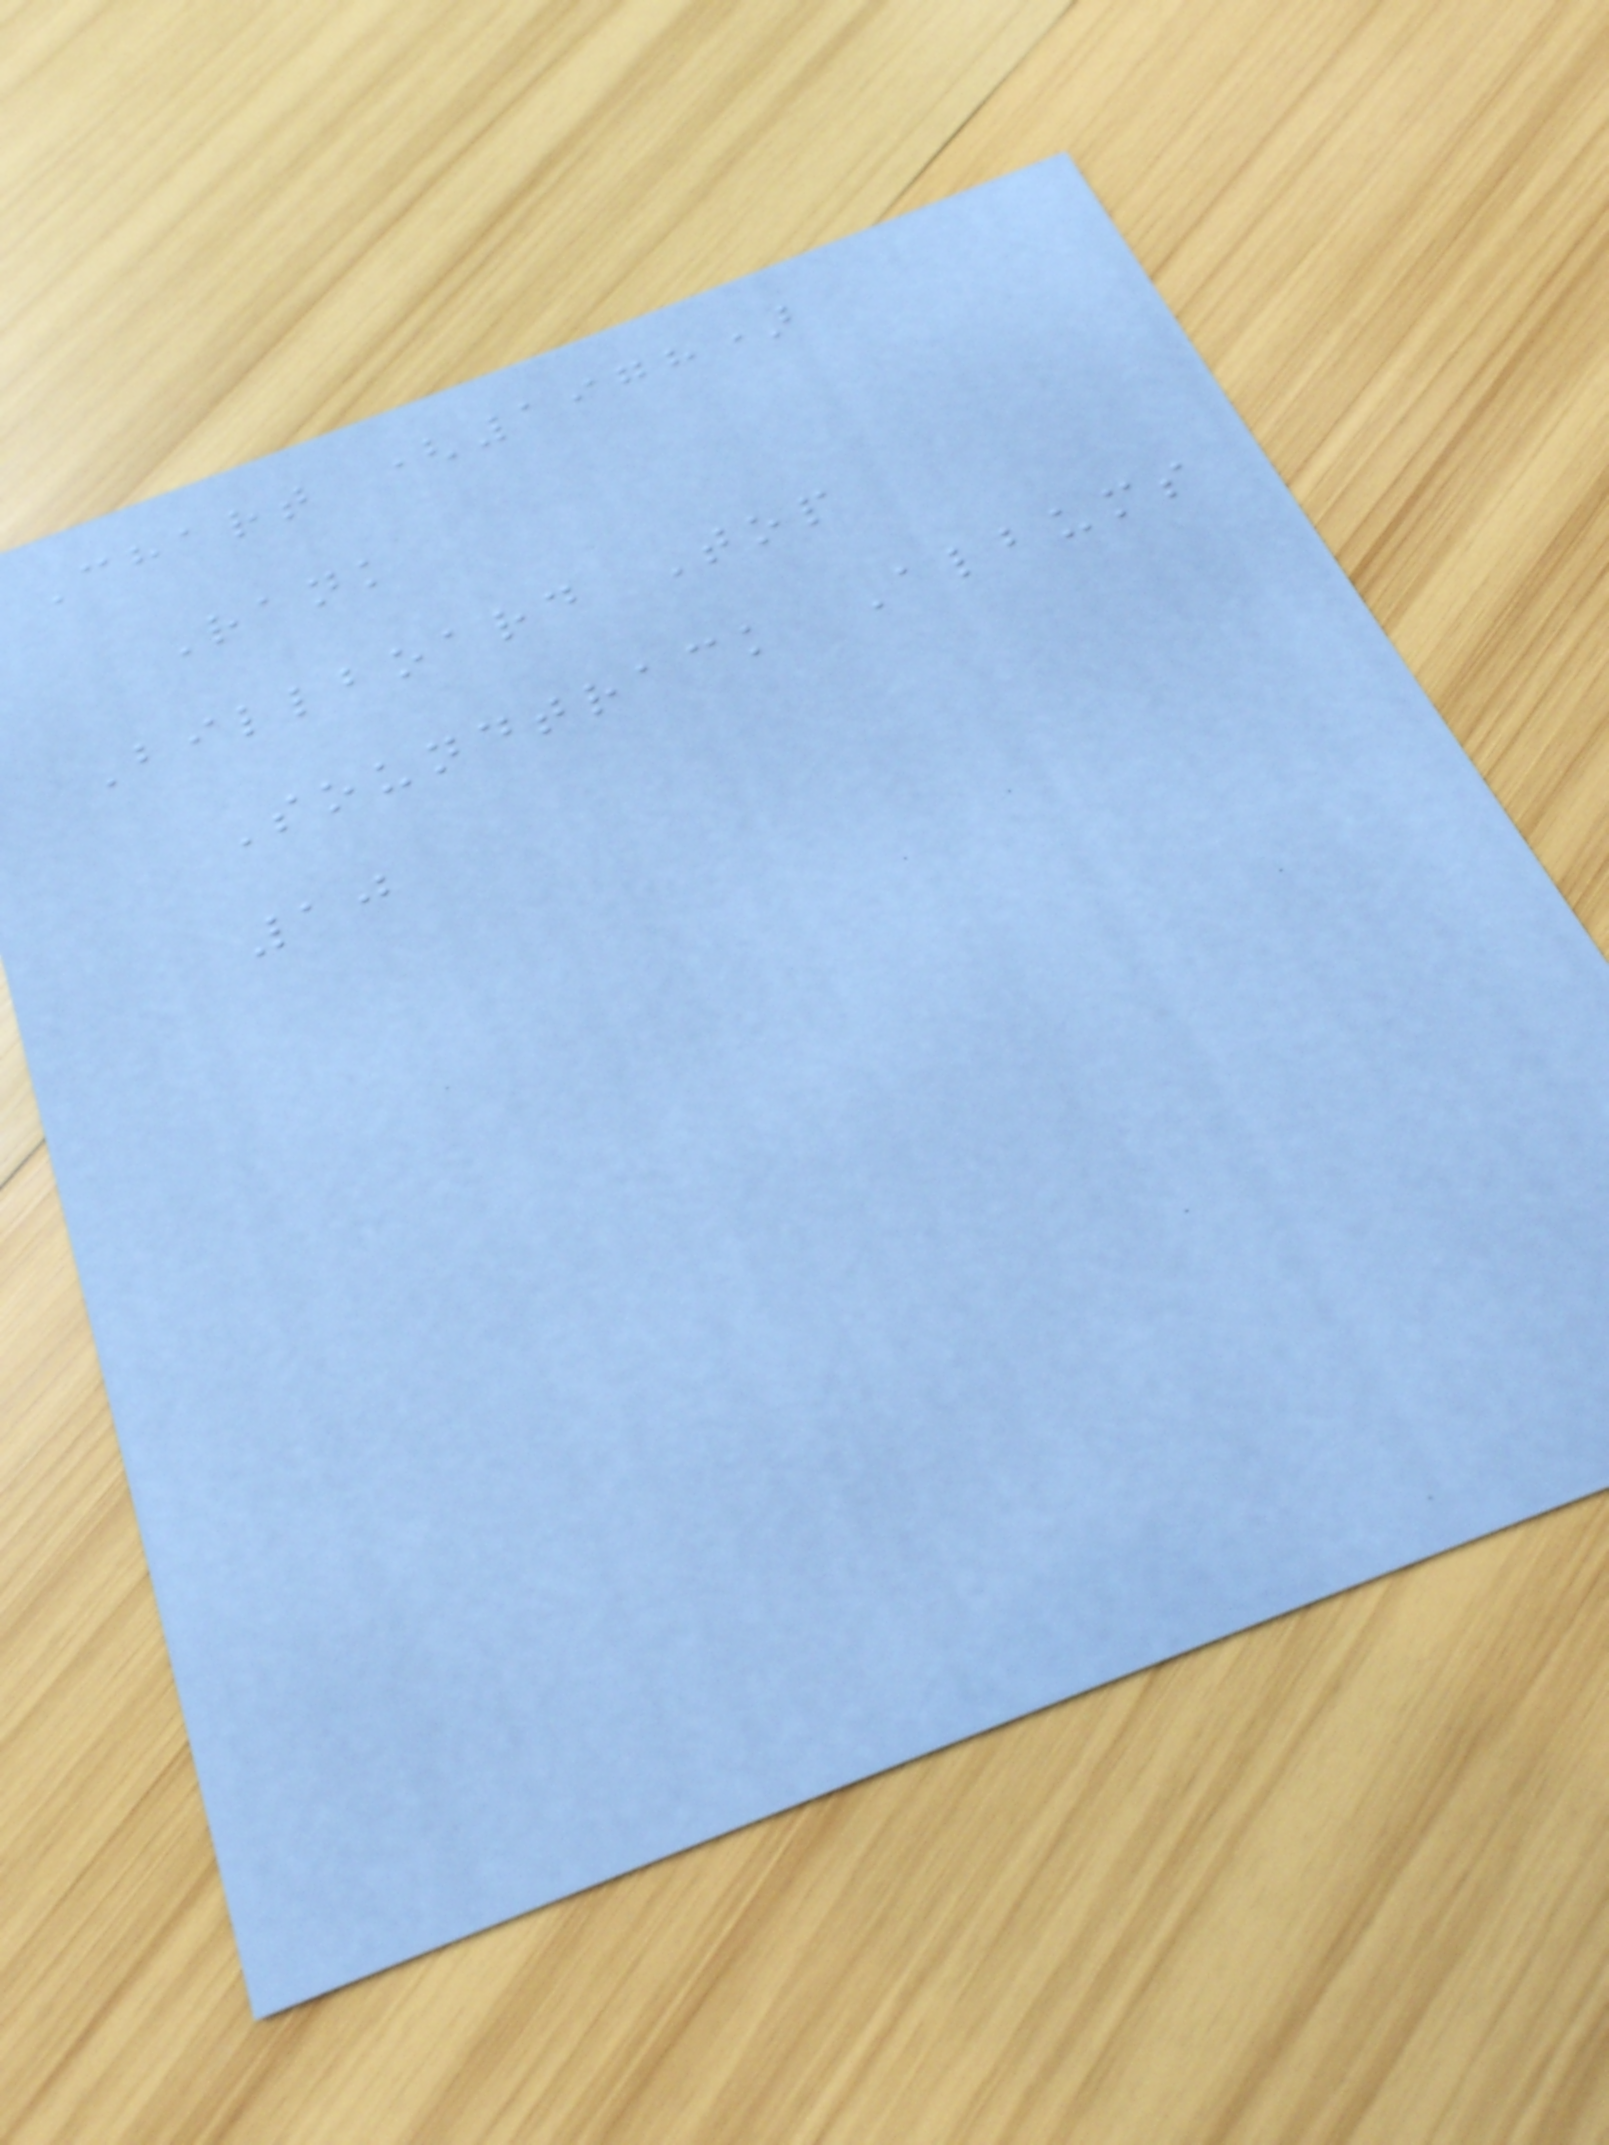Chart (1978)
Rank
Billboard Top
Soundtrack Albums
10
